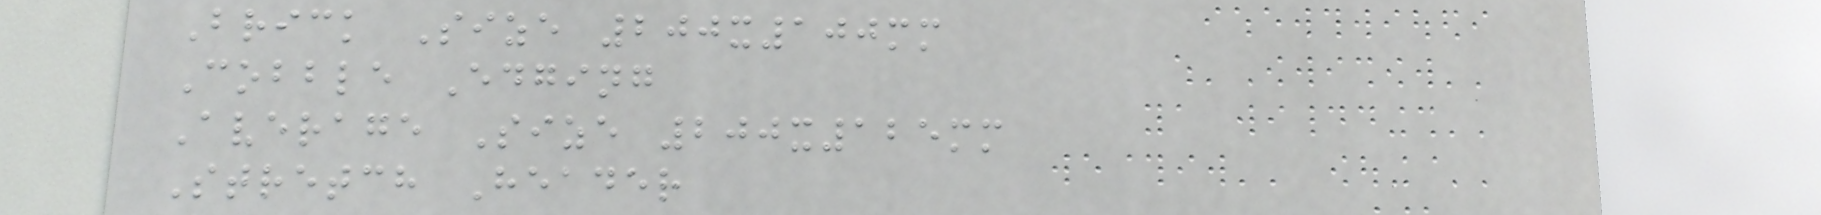Brick Size 200x100mm
Cobble Edging
Average Size 200x125mm
Stretch Header
